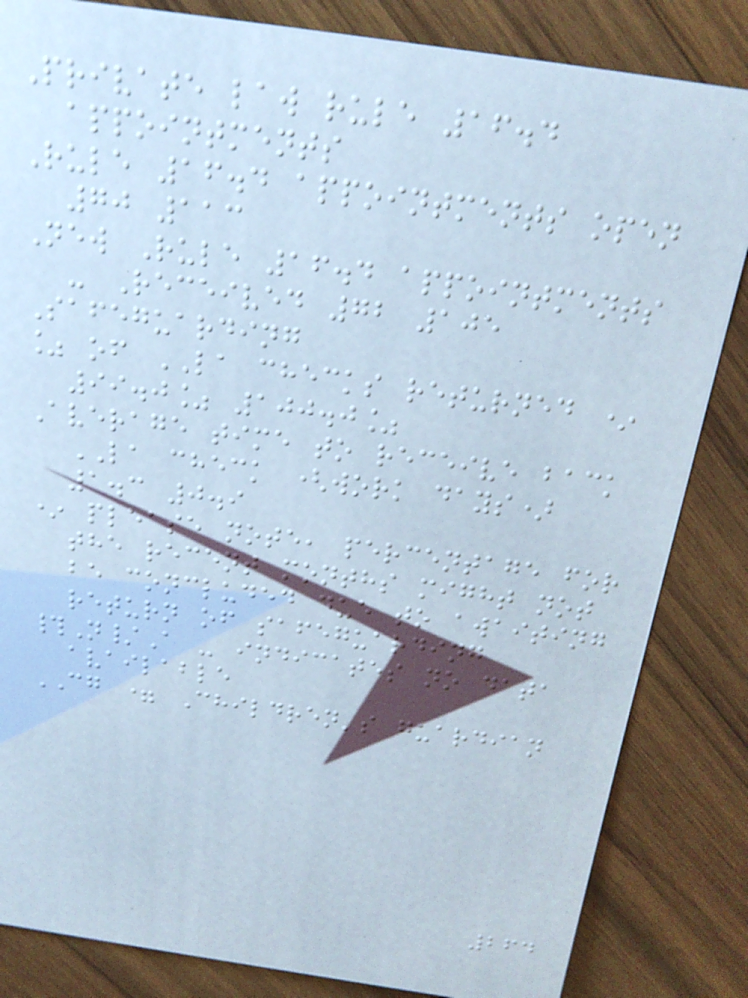Private law rule 16.4
appointments
Rule 16.4 appointments open
70 113
New Rule 16.4 appointments
- Received 72 105
Safeguarding
% of LA checks returned *
99.0% 100.0%
Average time to receive back
LA check (work days)
1.3 0.9
* please note, percentage for
the recent months might not
be concluded due to awaiting
return of safeguarding
#N/A - indicates no data
available
CG = Children's guardian
264
